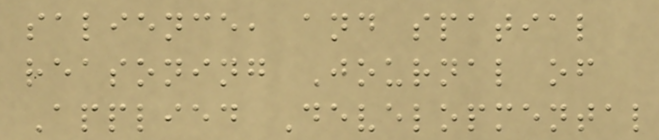salience, and spatial
reasoning Journal of
Applied Developmental
